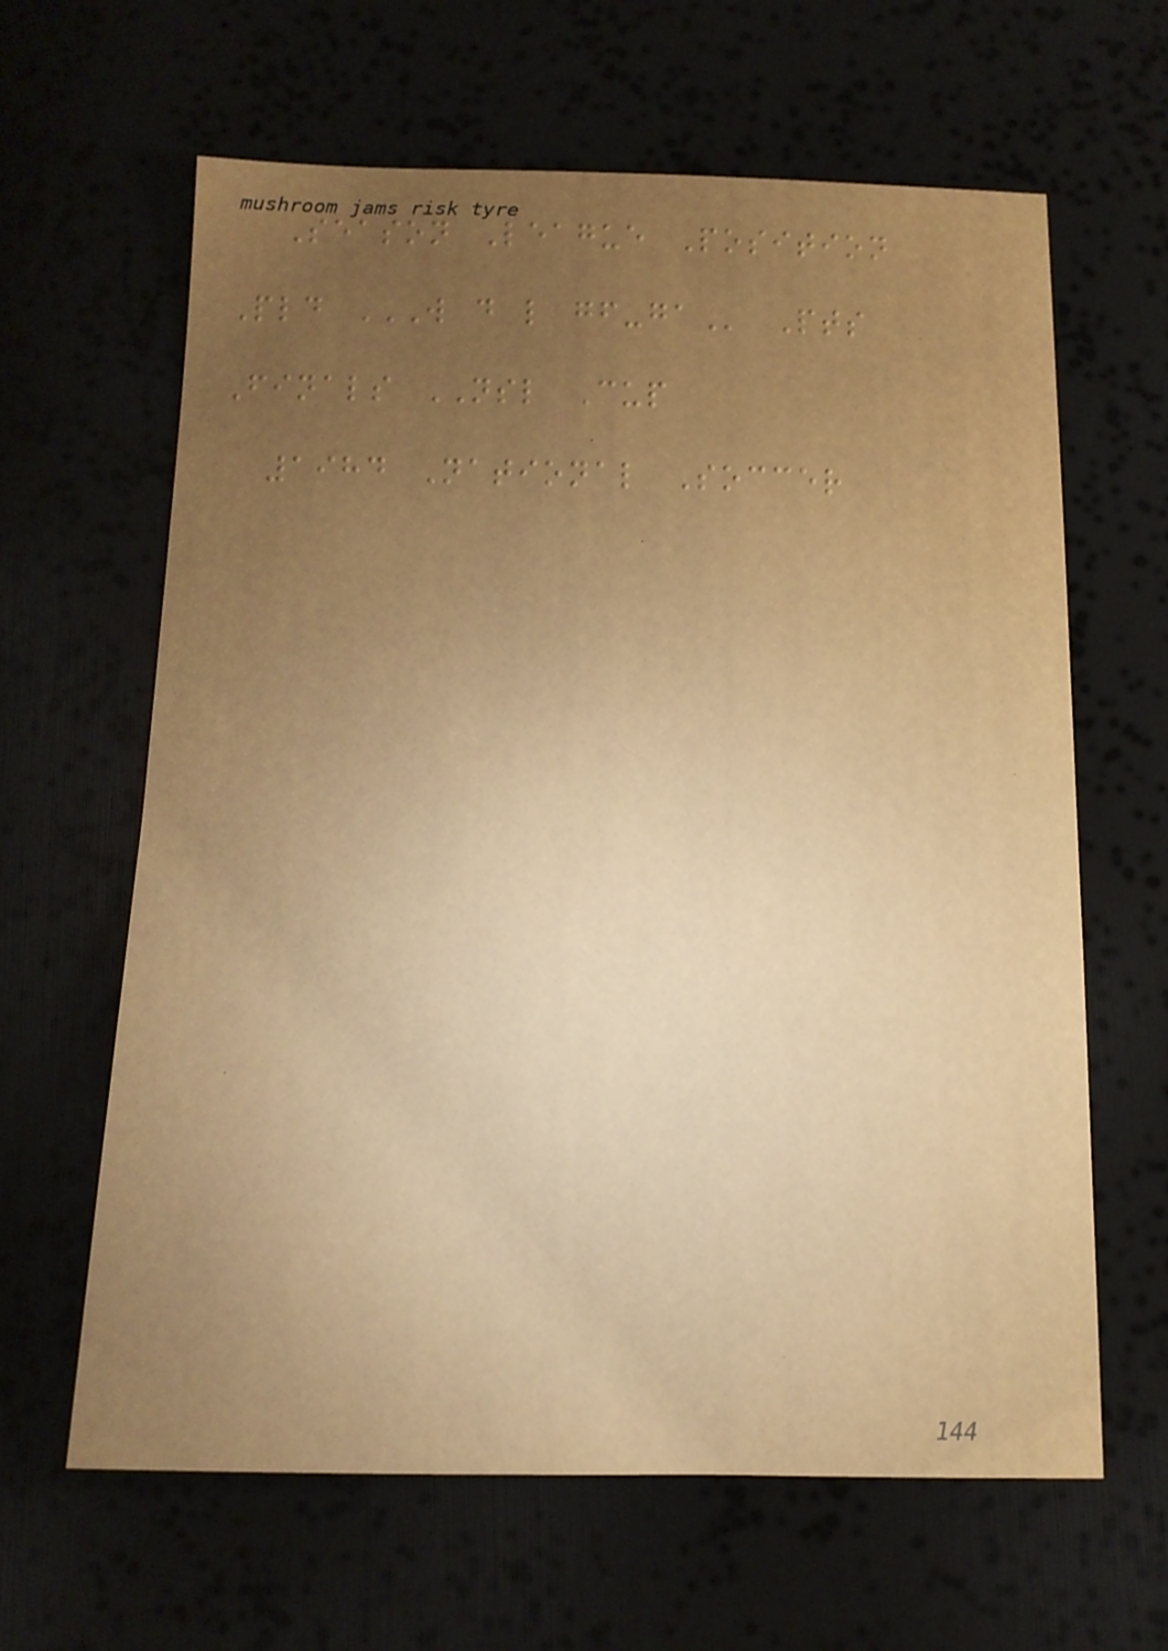Season League Position
Pld W D L GF-GA Pts
Finals NSL Cup
1984 National Soccer
